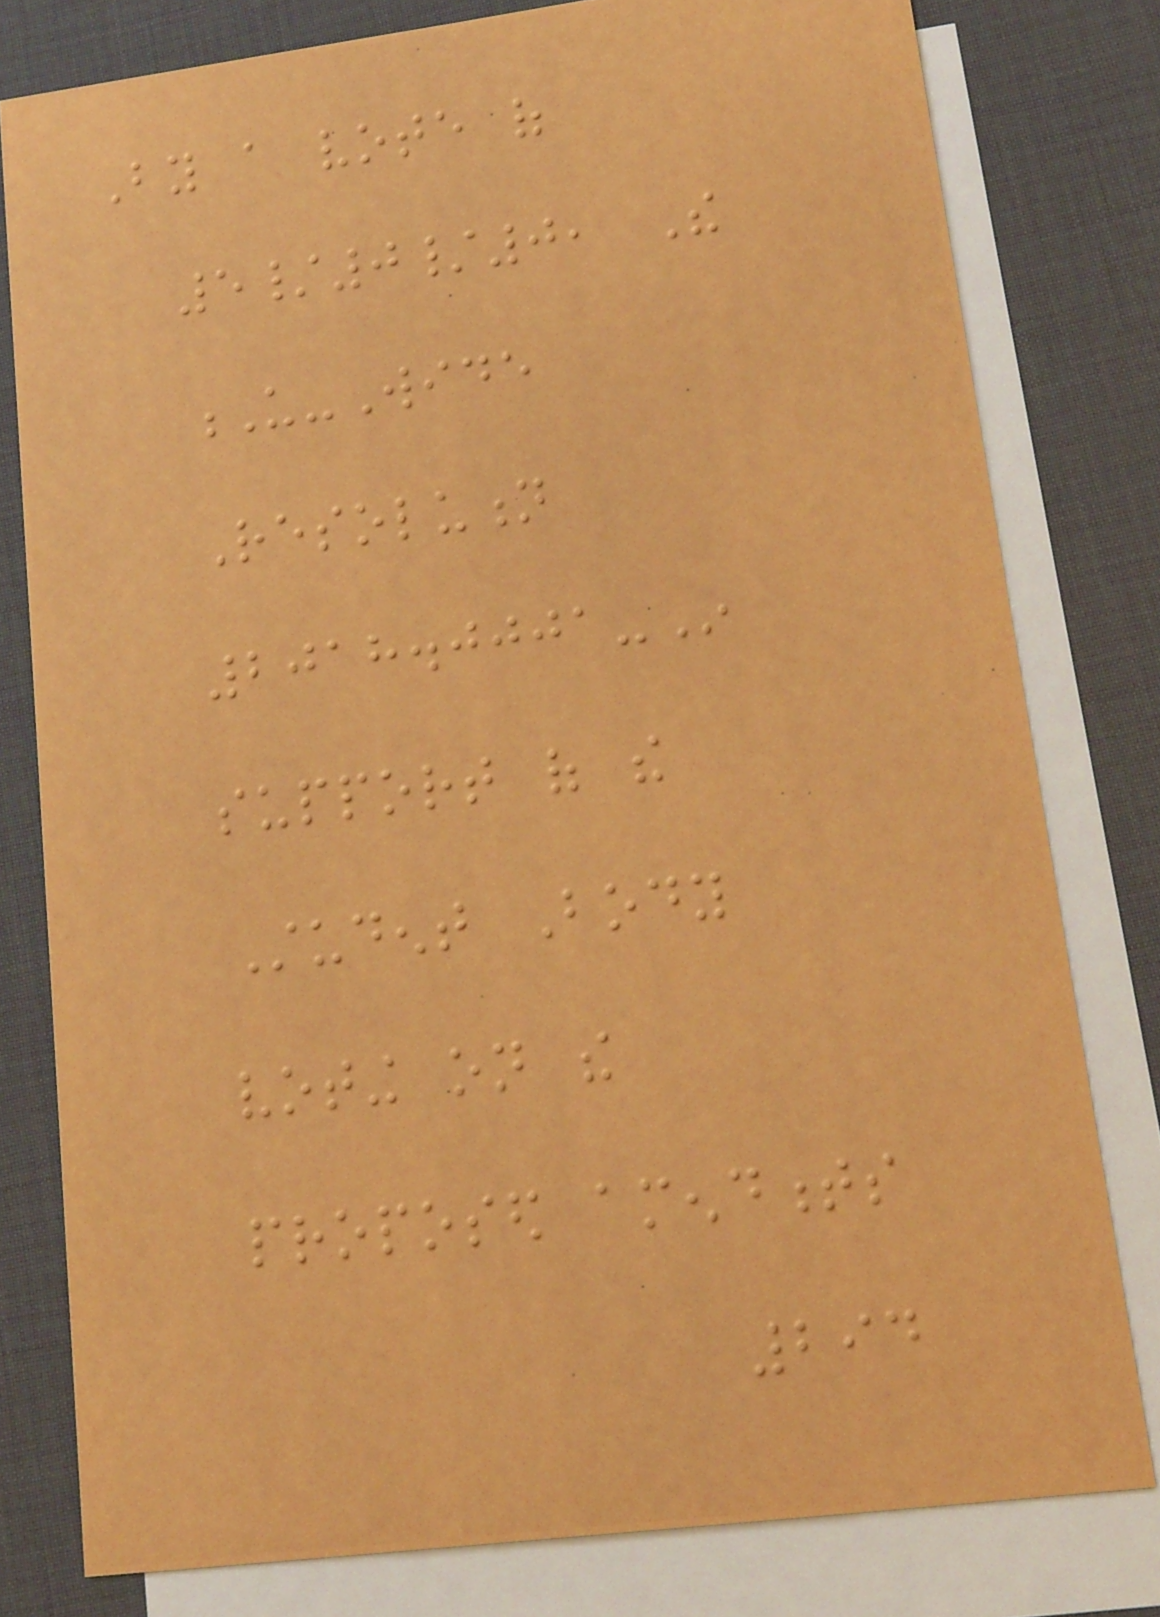By a vote of
5/0/0, The
U-Wide
Resolution
2018.0001-In
support of the
Student Body
voting on the
proposed amendments
294
